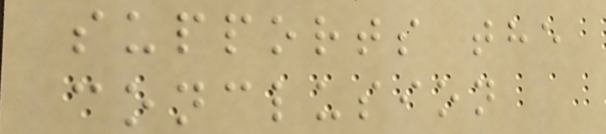supports the
conclusion
